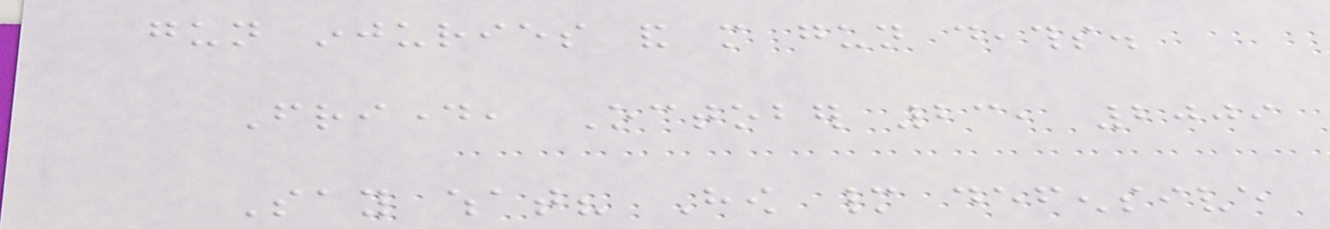gun injuries and more gun deaths.
Friday, October 23, 2009
Say what? How many defensive
